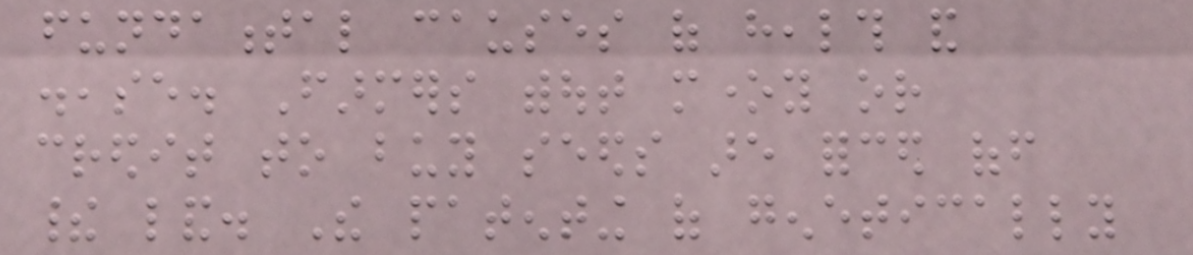fundamental causes of health and
disease. Farmers without money or
credit to buy seeds are forced off
their land. The patenting of genetically
